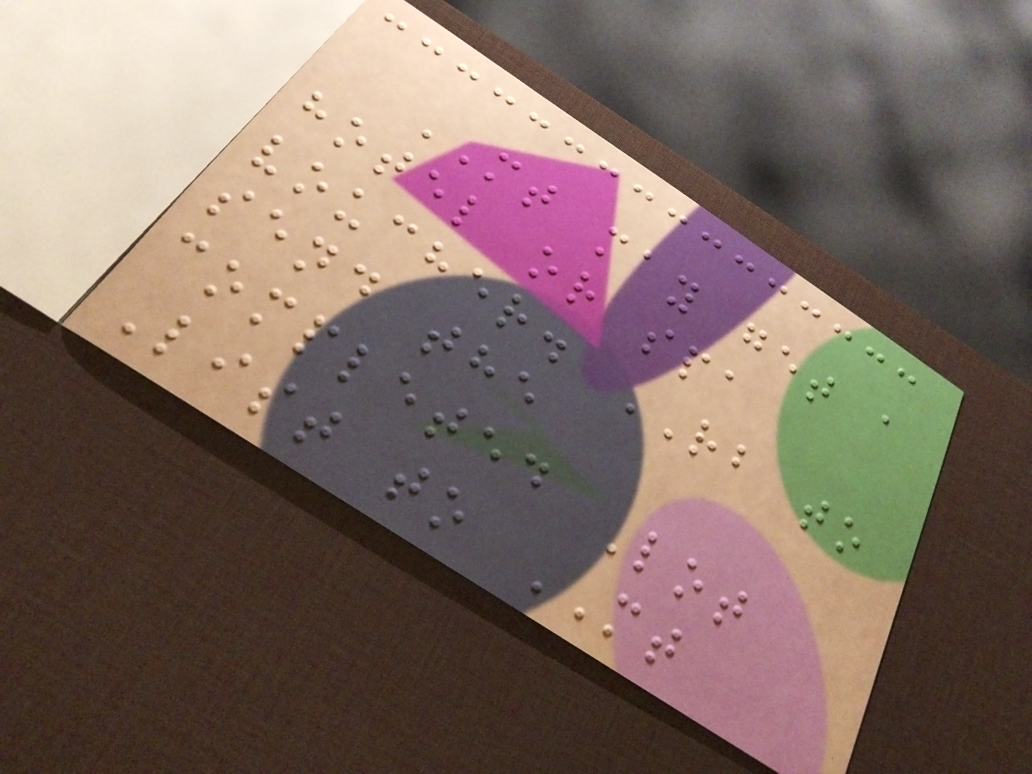MT may get a
hotel or spa
voucher. RB to
send the
completed Lot
List to MT
